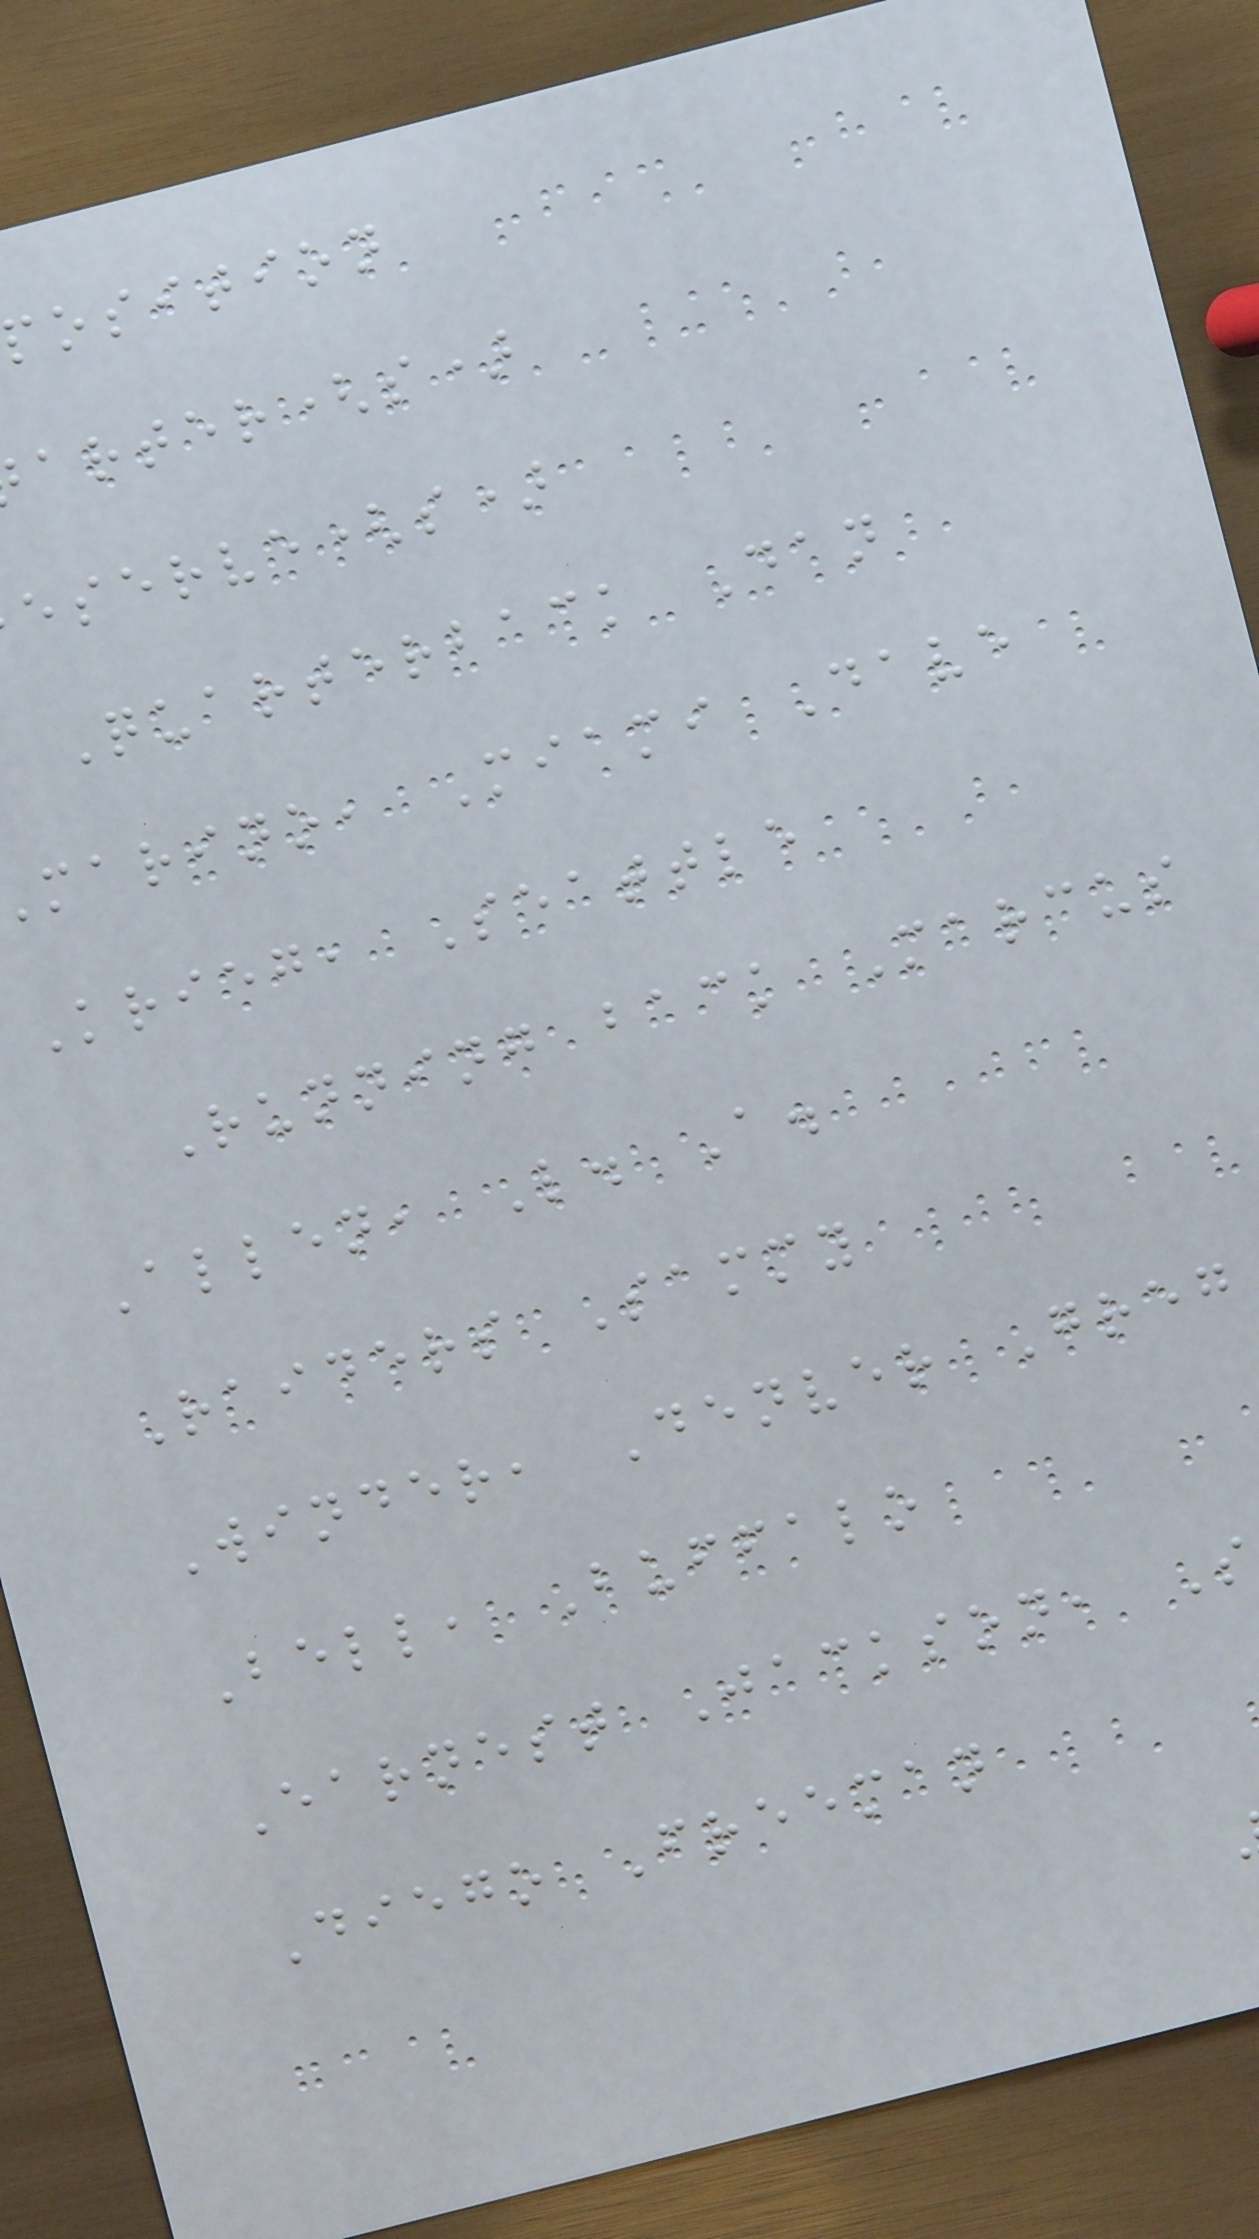position
arter(s)
eserve(s)
Quarterback Dan
marino, Miami Dave
Krieg, Seattle
Running back Marcus
Allen, L. A.
Raiders Sammy
Winder, Denver Greg
Bell, Buffalo
Earnest Jackson, S
Diego Freeman
